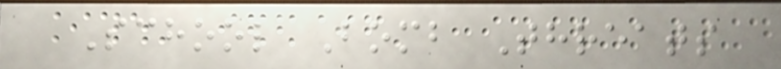School Bomb Threats
